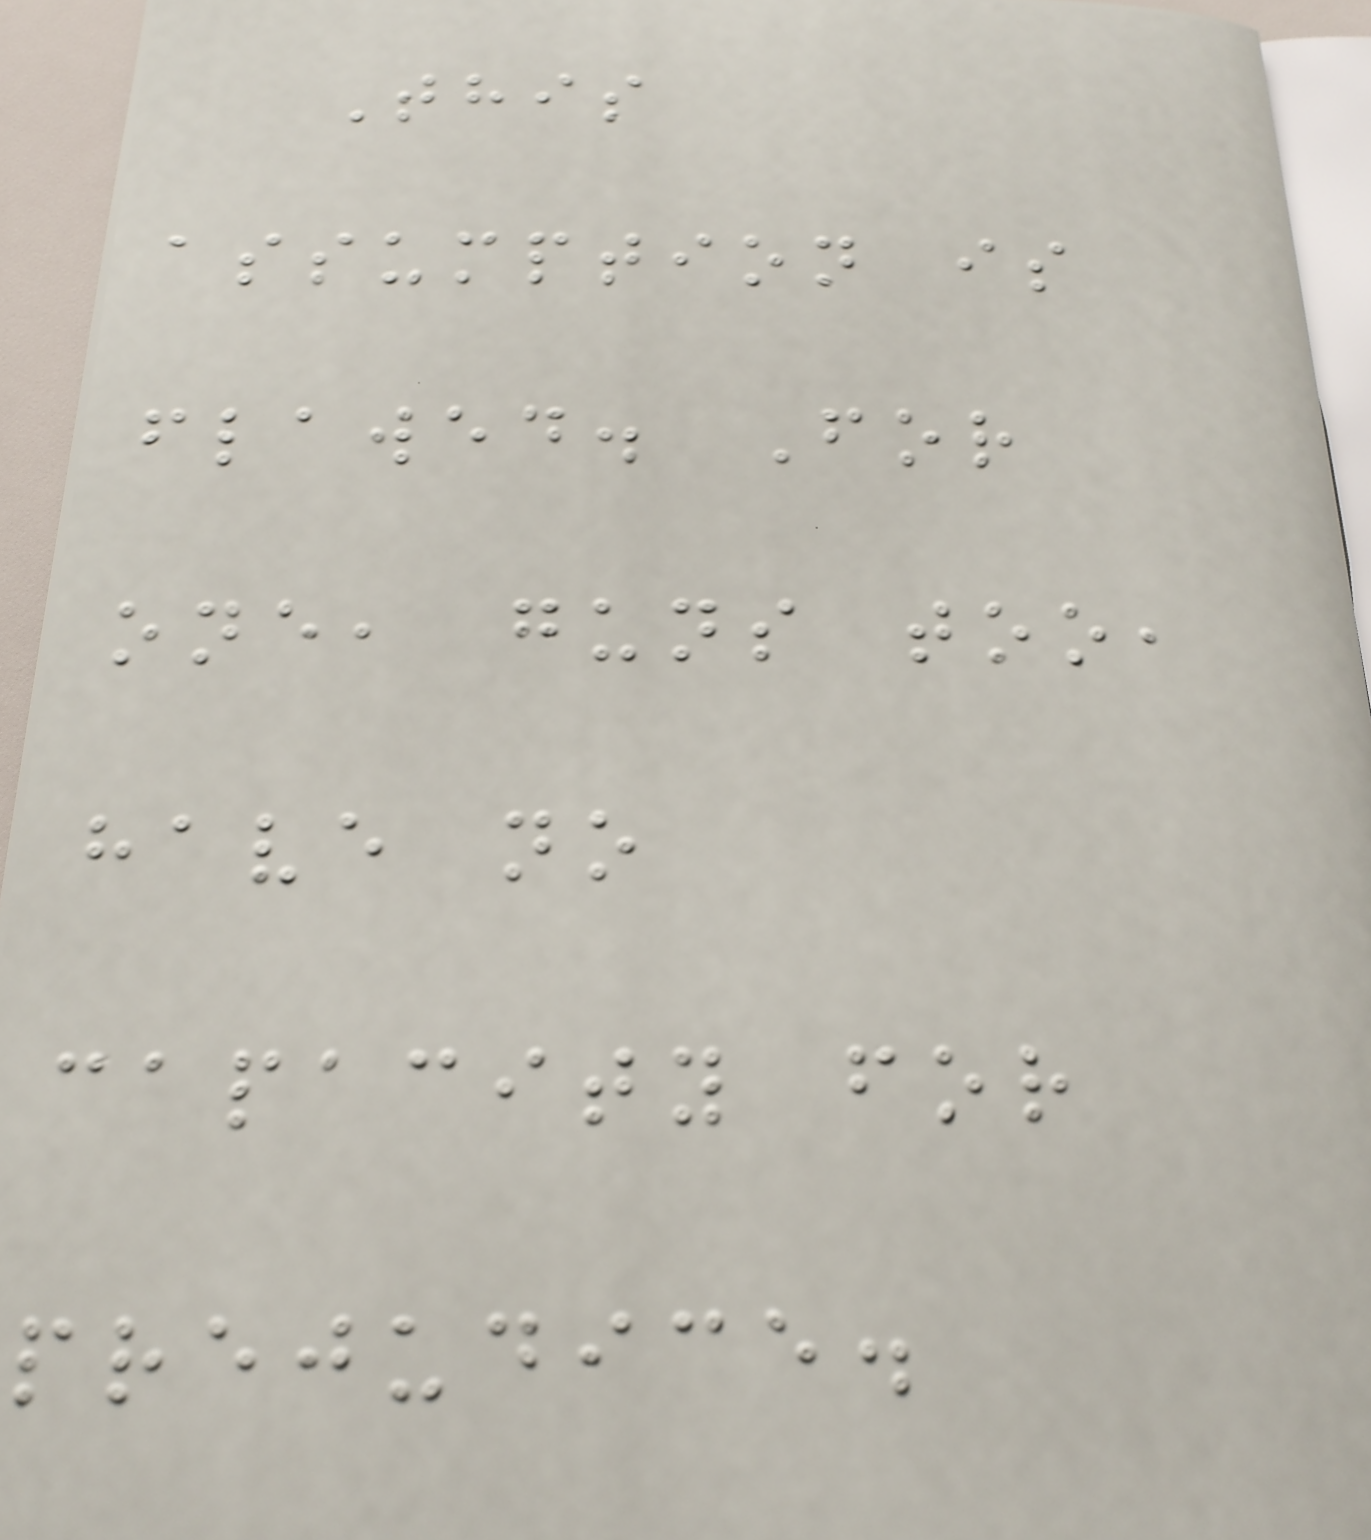This
assumption is
flawed. For
one, guns too,
have no
capacity for
prejudice.
